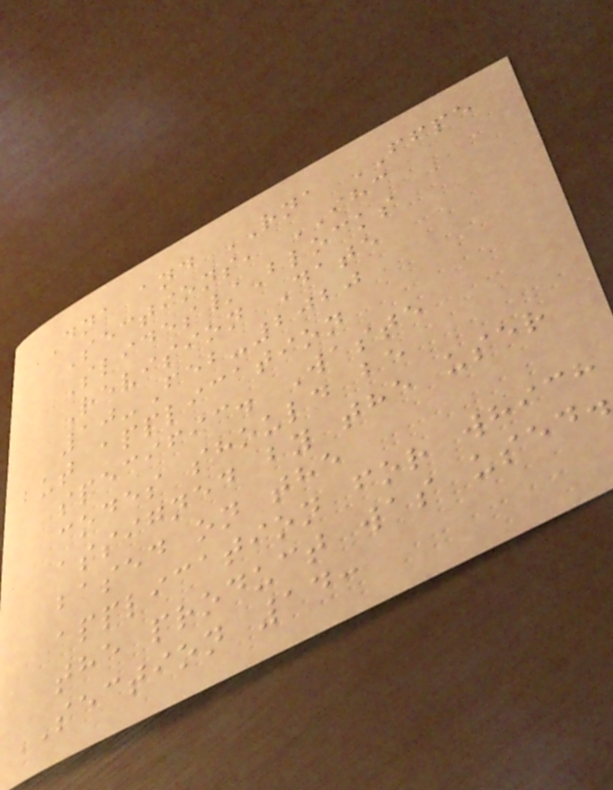DNA and RNA FFPE
Sections, IHC
Slides/Blocks
Revision Date
10-Feb-2020
but application
specific. Waste
codes should be
assigned by the user
based on the
application for which
the product was used.
SECTION 14:
